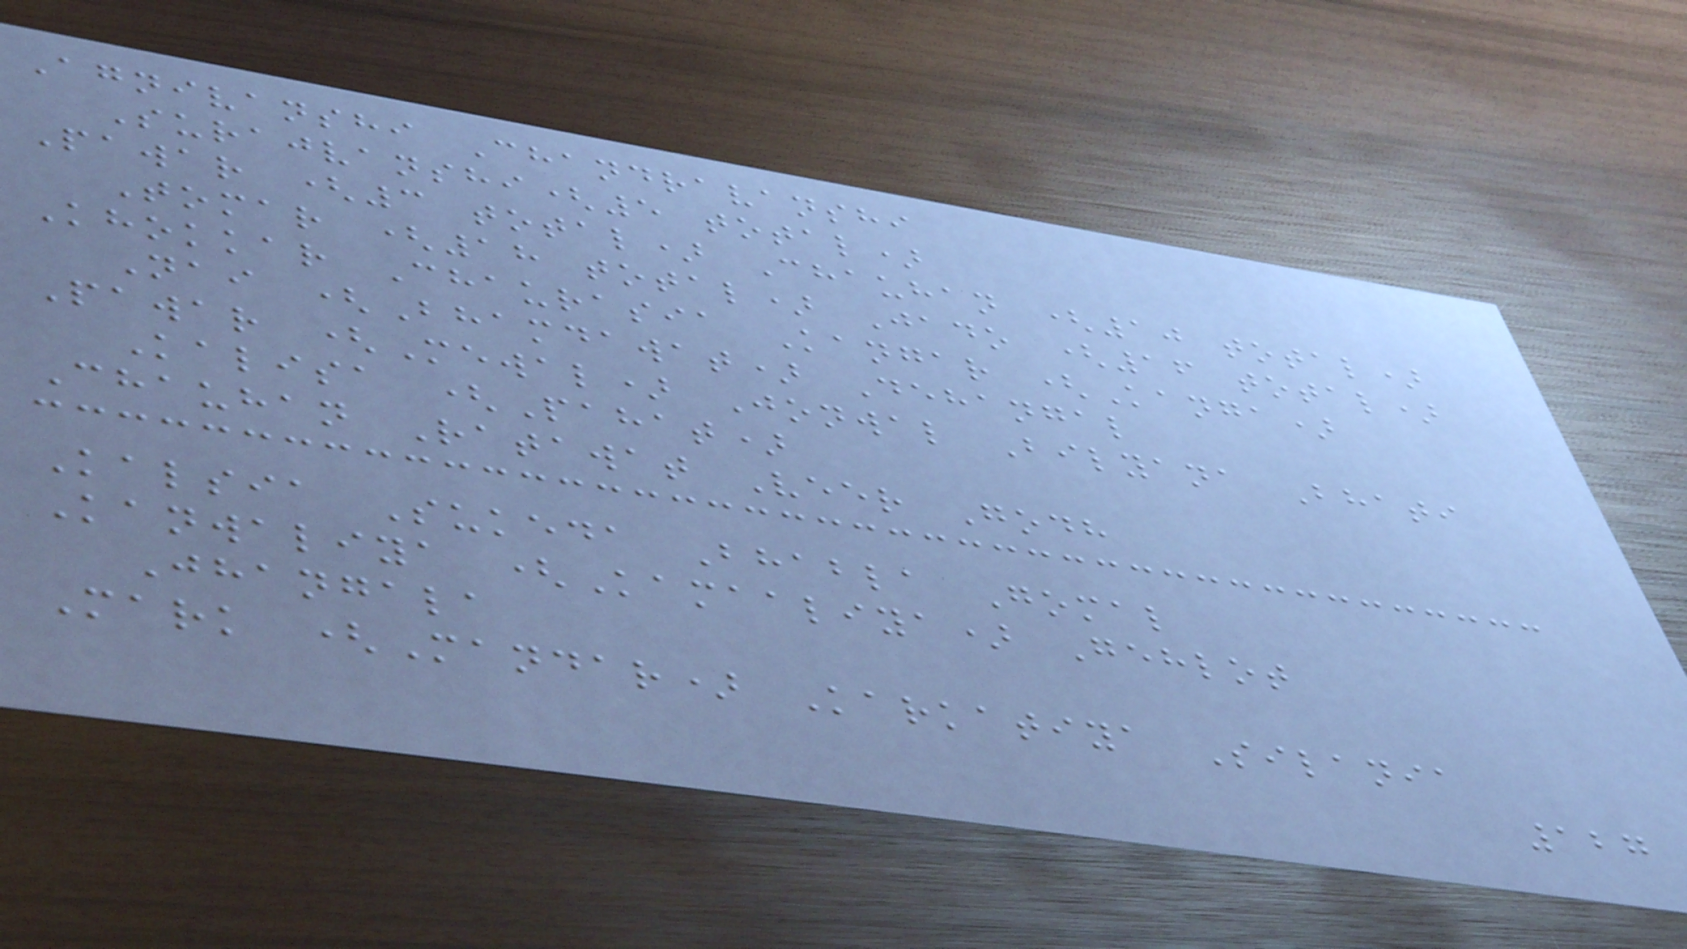Agnivanshi Chandravanshi
Surajvanshi(5 total)
Pawar (3 total) Chauhan (10 total)
Tomar (18 total) Jado (16 total)
Khokkar Chaurasia Kangar (Kanga)
Nai (Bhamdawat) Dehangal
Pawar (Mewal) Jonwal Bilyana Bhati
Kalisa (Pahat)
Chauhan Ratawat Veer Godh
Kalsia Sukeda Bhabla Gomal
Kanwaliya (Kamaaliya) Gehlot
Jhangala
Mark (Mandar) Karkatiya Silania
127
